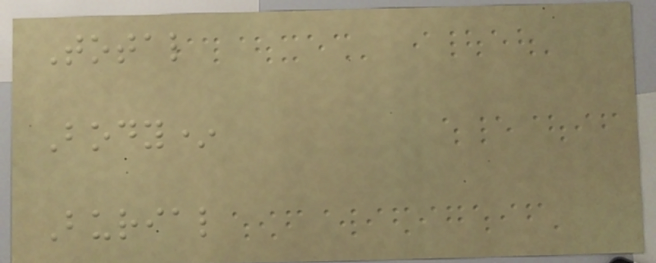Total
Body*
Burial
